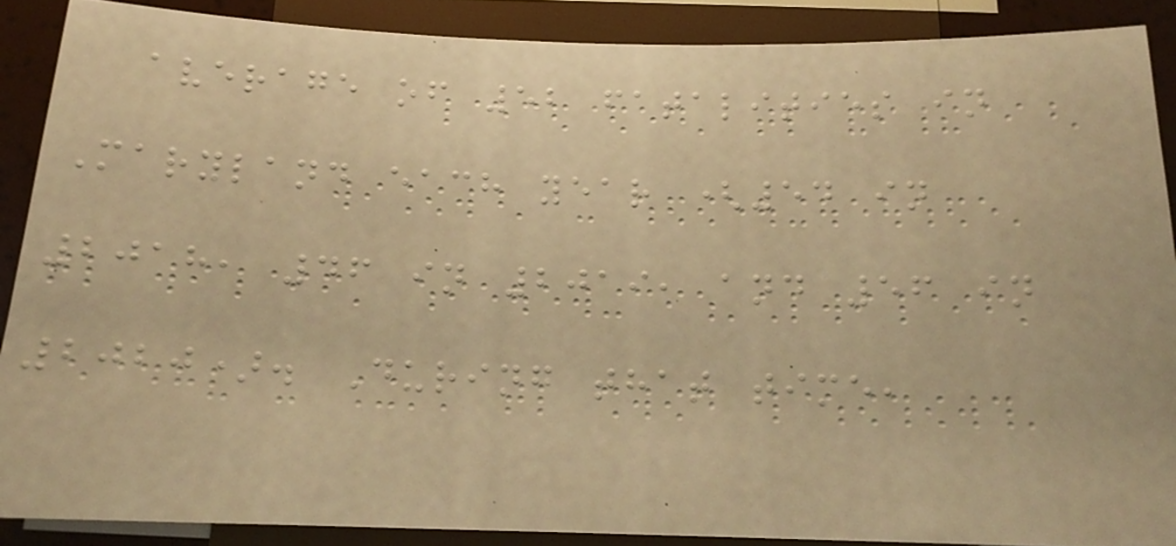average of 52 fatalities in
Maryland each year (54 in
2018, 46 in 2019, and 56 in
2020). During that time,
